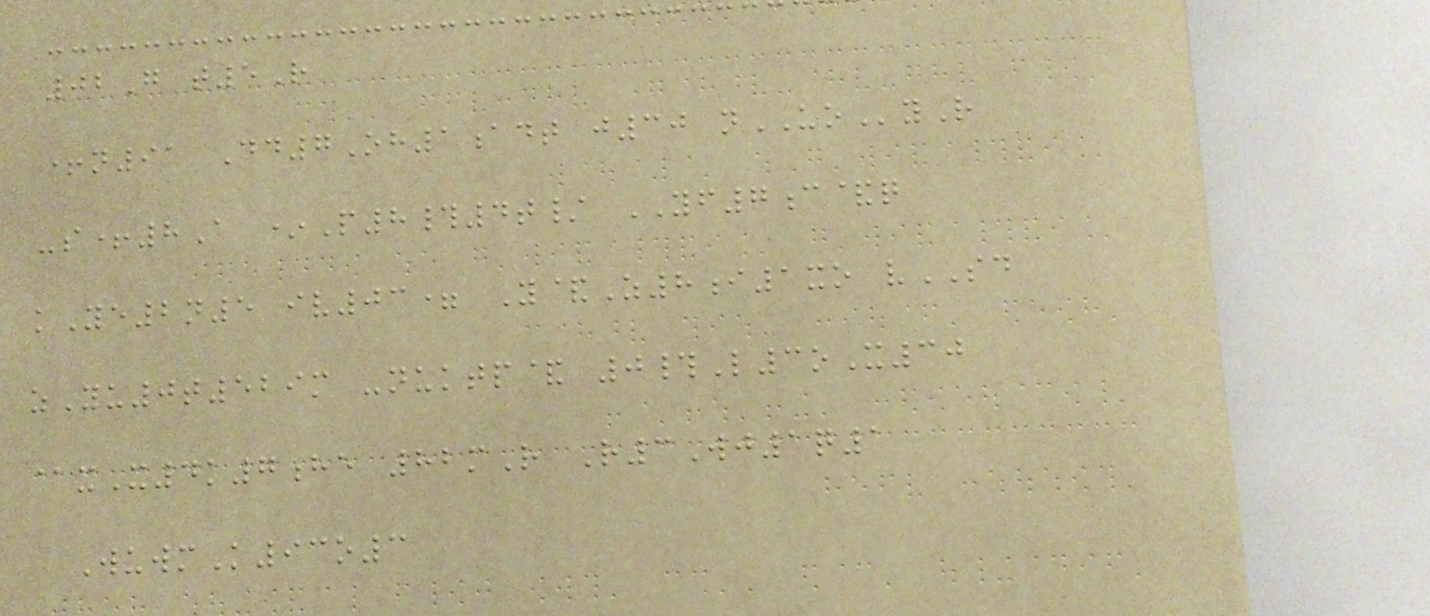02G t5R
+n91 Dd7Oh1adt j30 nUOyR
-s+8A *P8#4t/ YF7c&q
kYe2n5 iv03= Y&Z8i1xo vSD
zYu0t529m -nuktp& 0#L3oX30
@xX4k7he 82mR R3Wj1q1
WuwmK93o3
